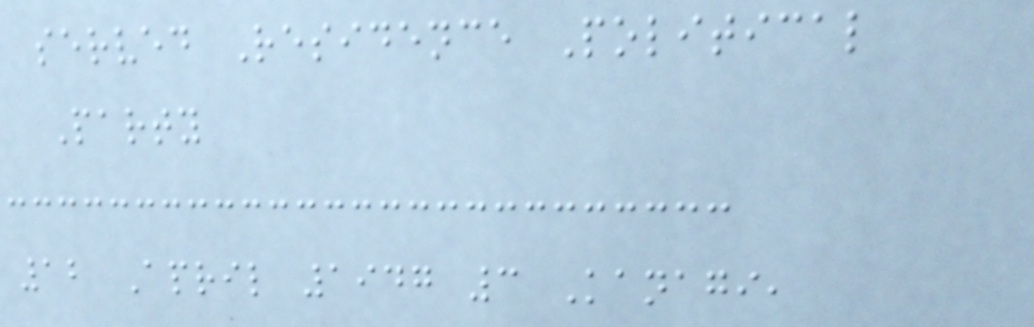served Residence Political
Party
12 April 1947 3 Kanagi,
